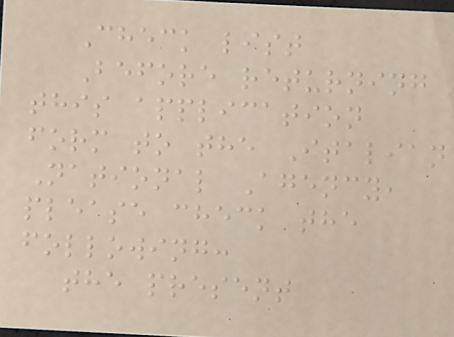Check list
Before returning
this application
form to the Italian
National Agency,
please check the
following:
the present
